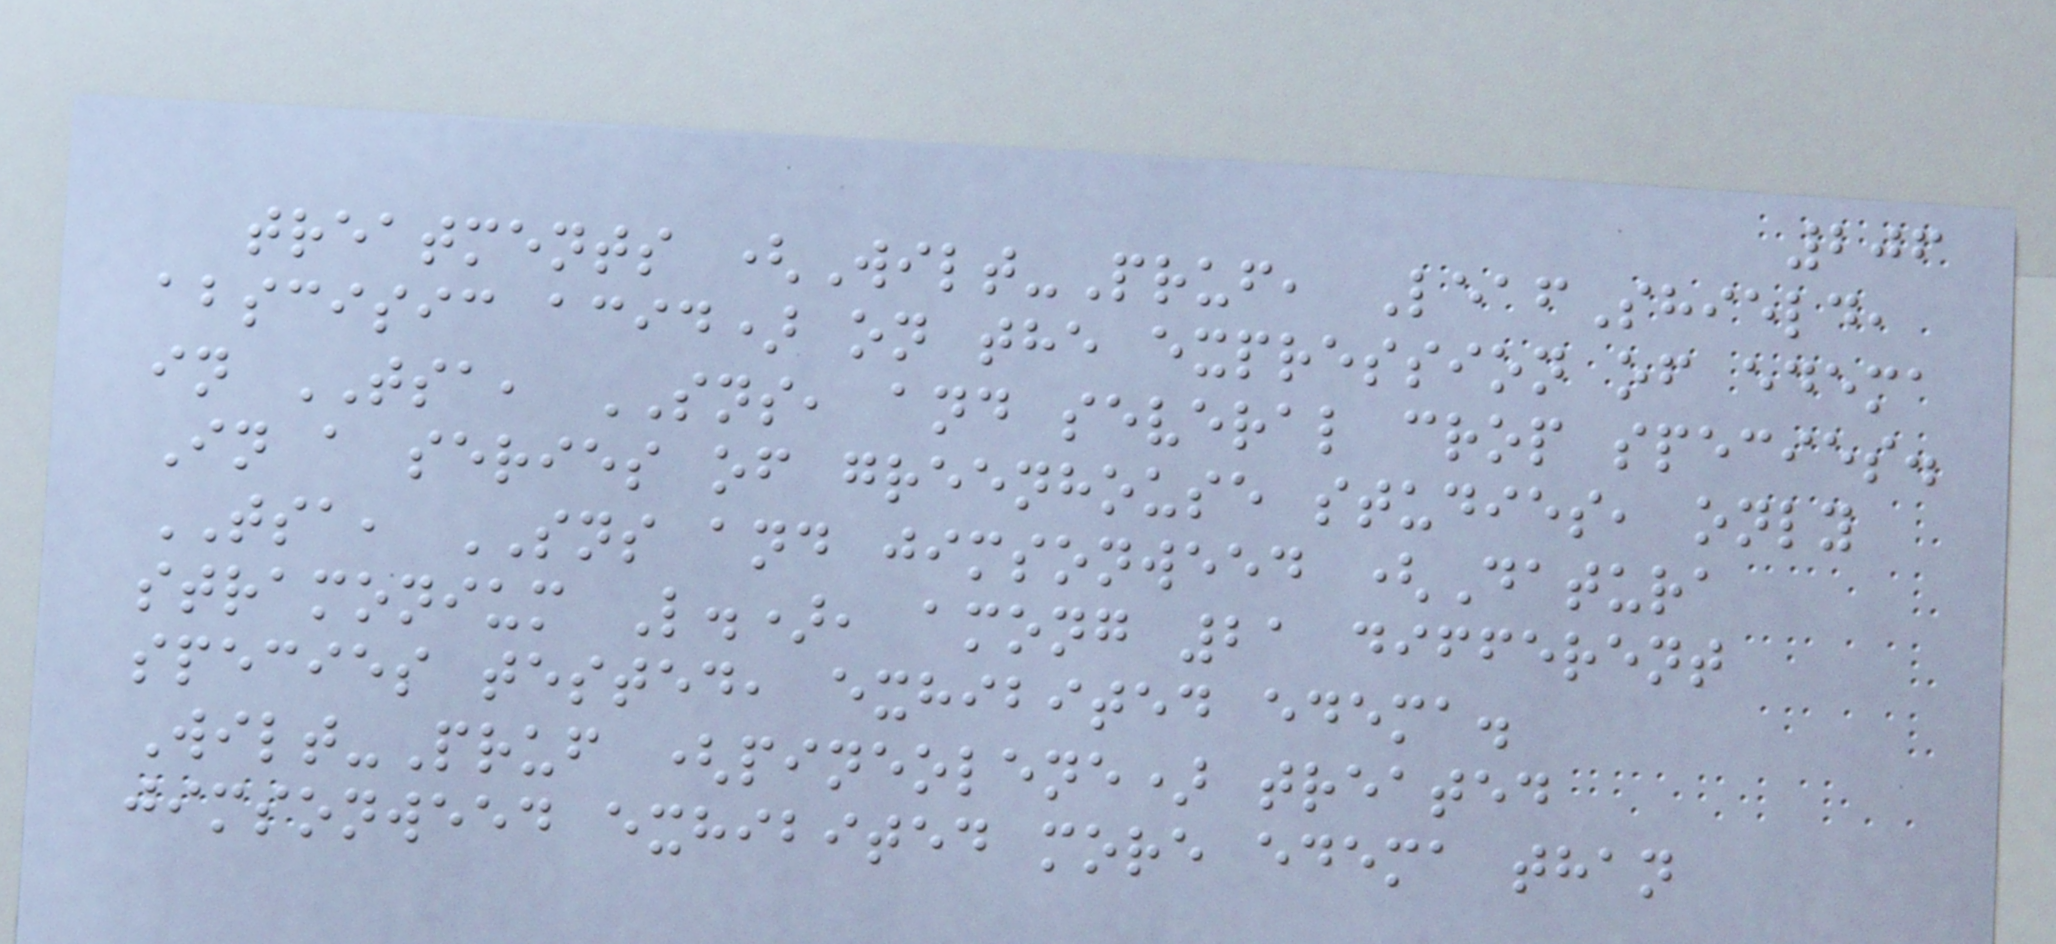206
treatments (Wilt-Pruf, LeafShield,
abscisic acid) on the expression of edema
in TSA, SNS, and several crop species.
In a series of greenhouse studies, only
TSA, SNS and jimsonweed (Datura
stramonium L.), among 21 different
species tested, exhibited edema.
Wilt-Pruf (pineolene) treated
jimsonweed exhibited more edema than
